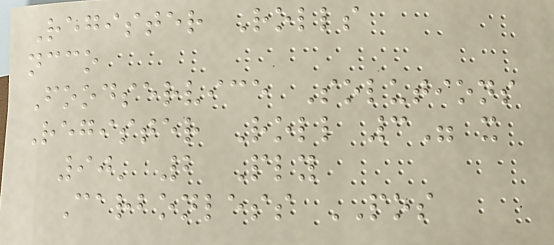Register Rolls
ncco
Foodservice Solutions
Register Roll 3" x
90' 2 Ply
Carbonless POS
